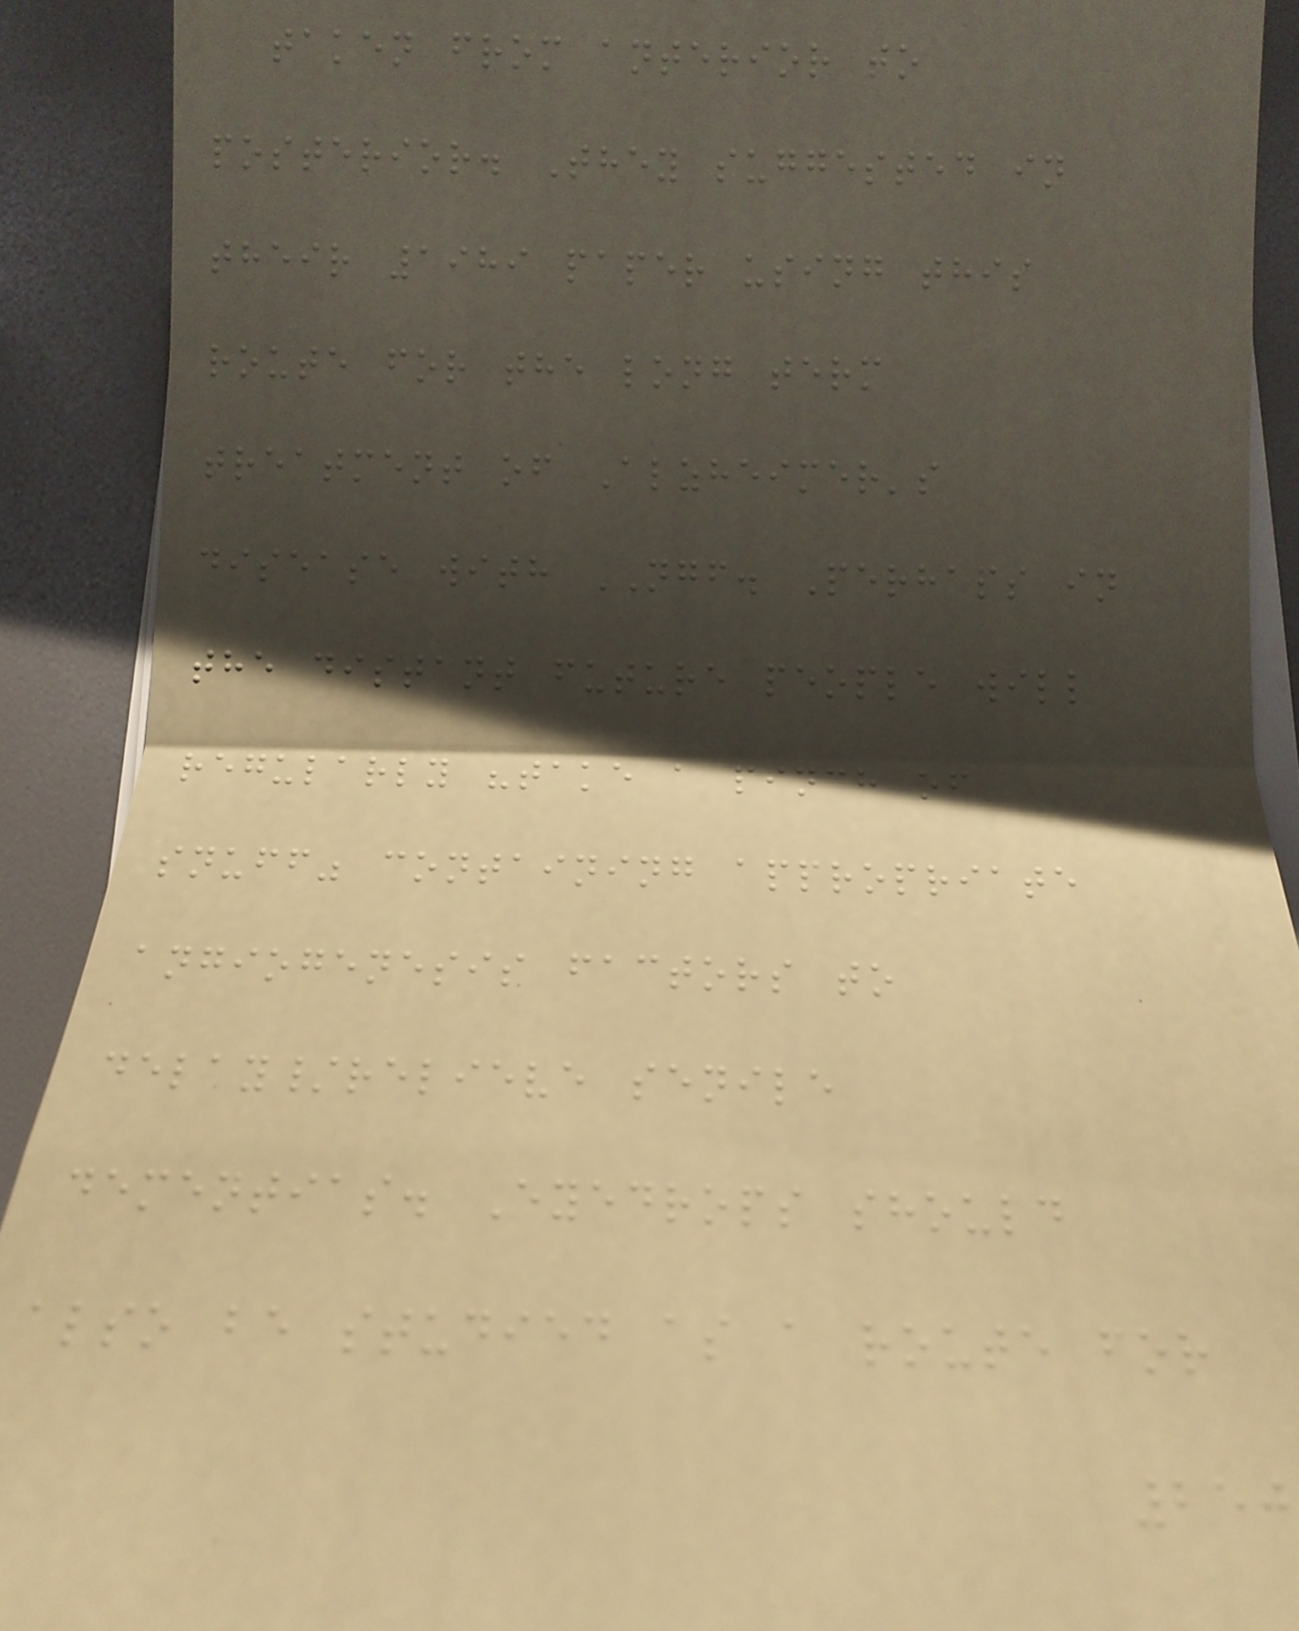taken from anterior to
posterior. They suggested in
their 1989 paper using this
route for the long term
treatment of Alzheimer's
disease with NGF. Perhaps in
the distant future people will
regularly "take a pinch of
snuff" containing appropriate
angiogenesis factors to
delay/relieve senile
dementias. Eyedrops should
also be studied as a route for
250
